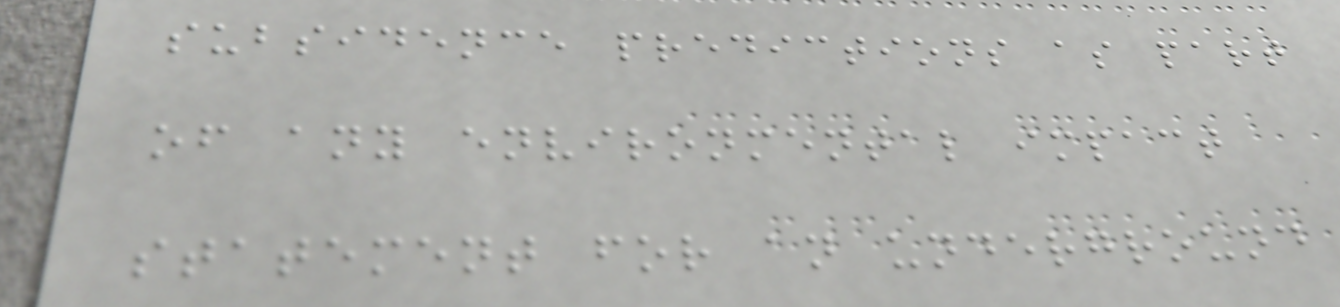subsidence predictions as part
of any environmental impact
statement for an underground
